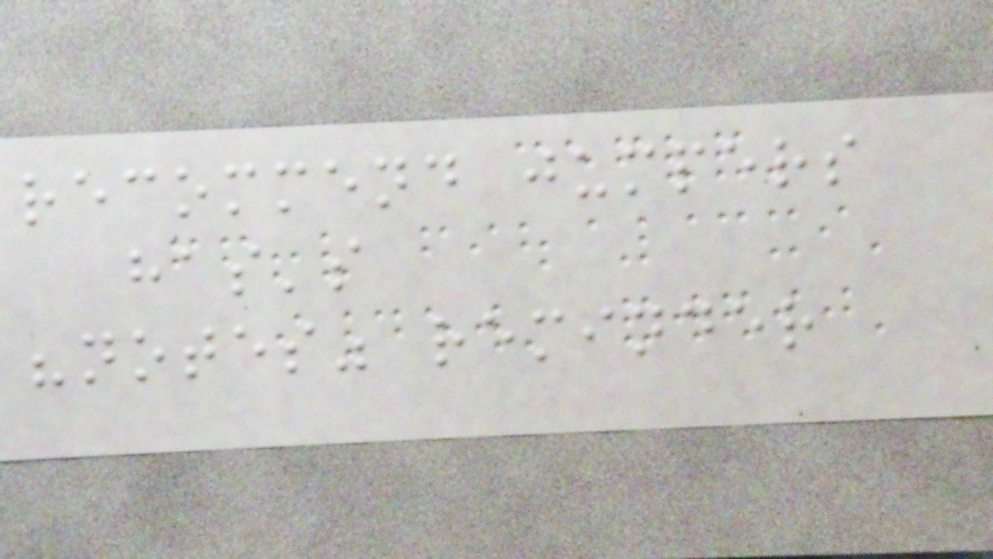recommend jumpers
has's
"notes" reminder
